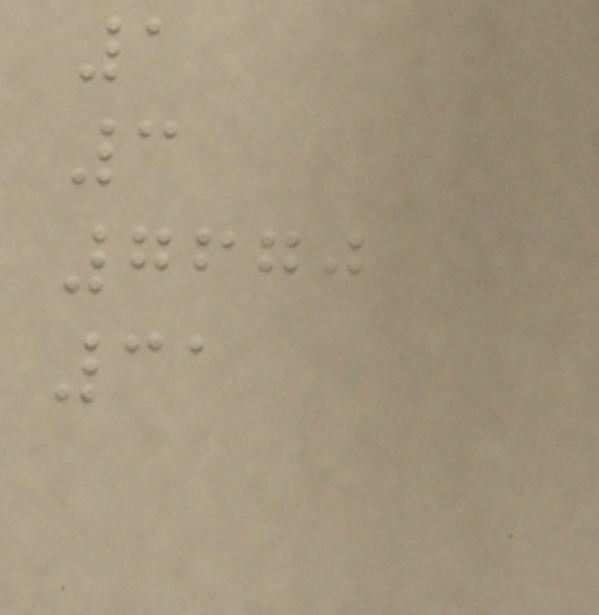1
3
7670
31
